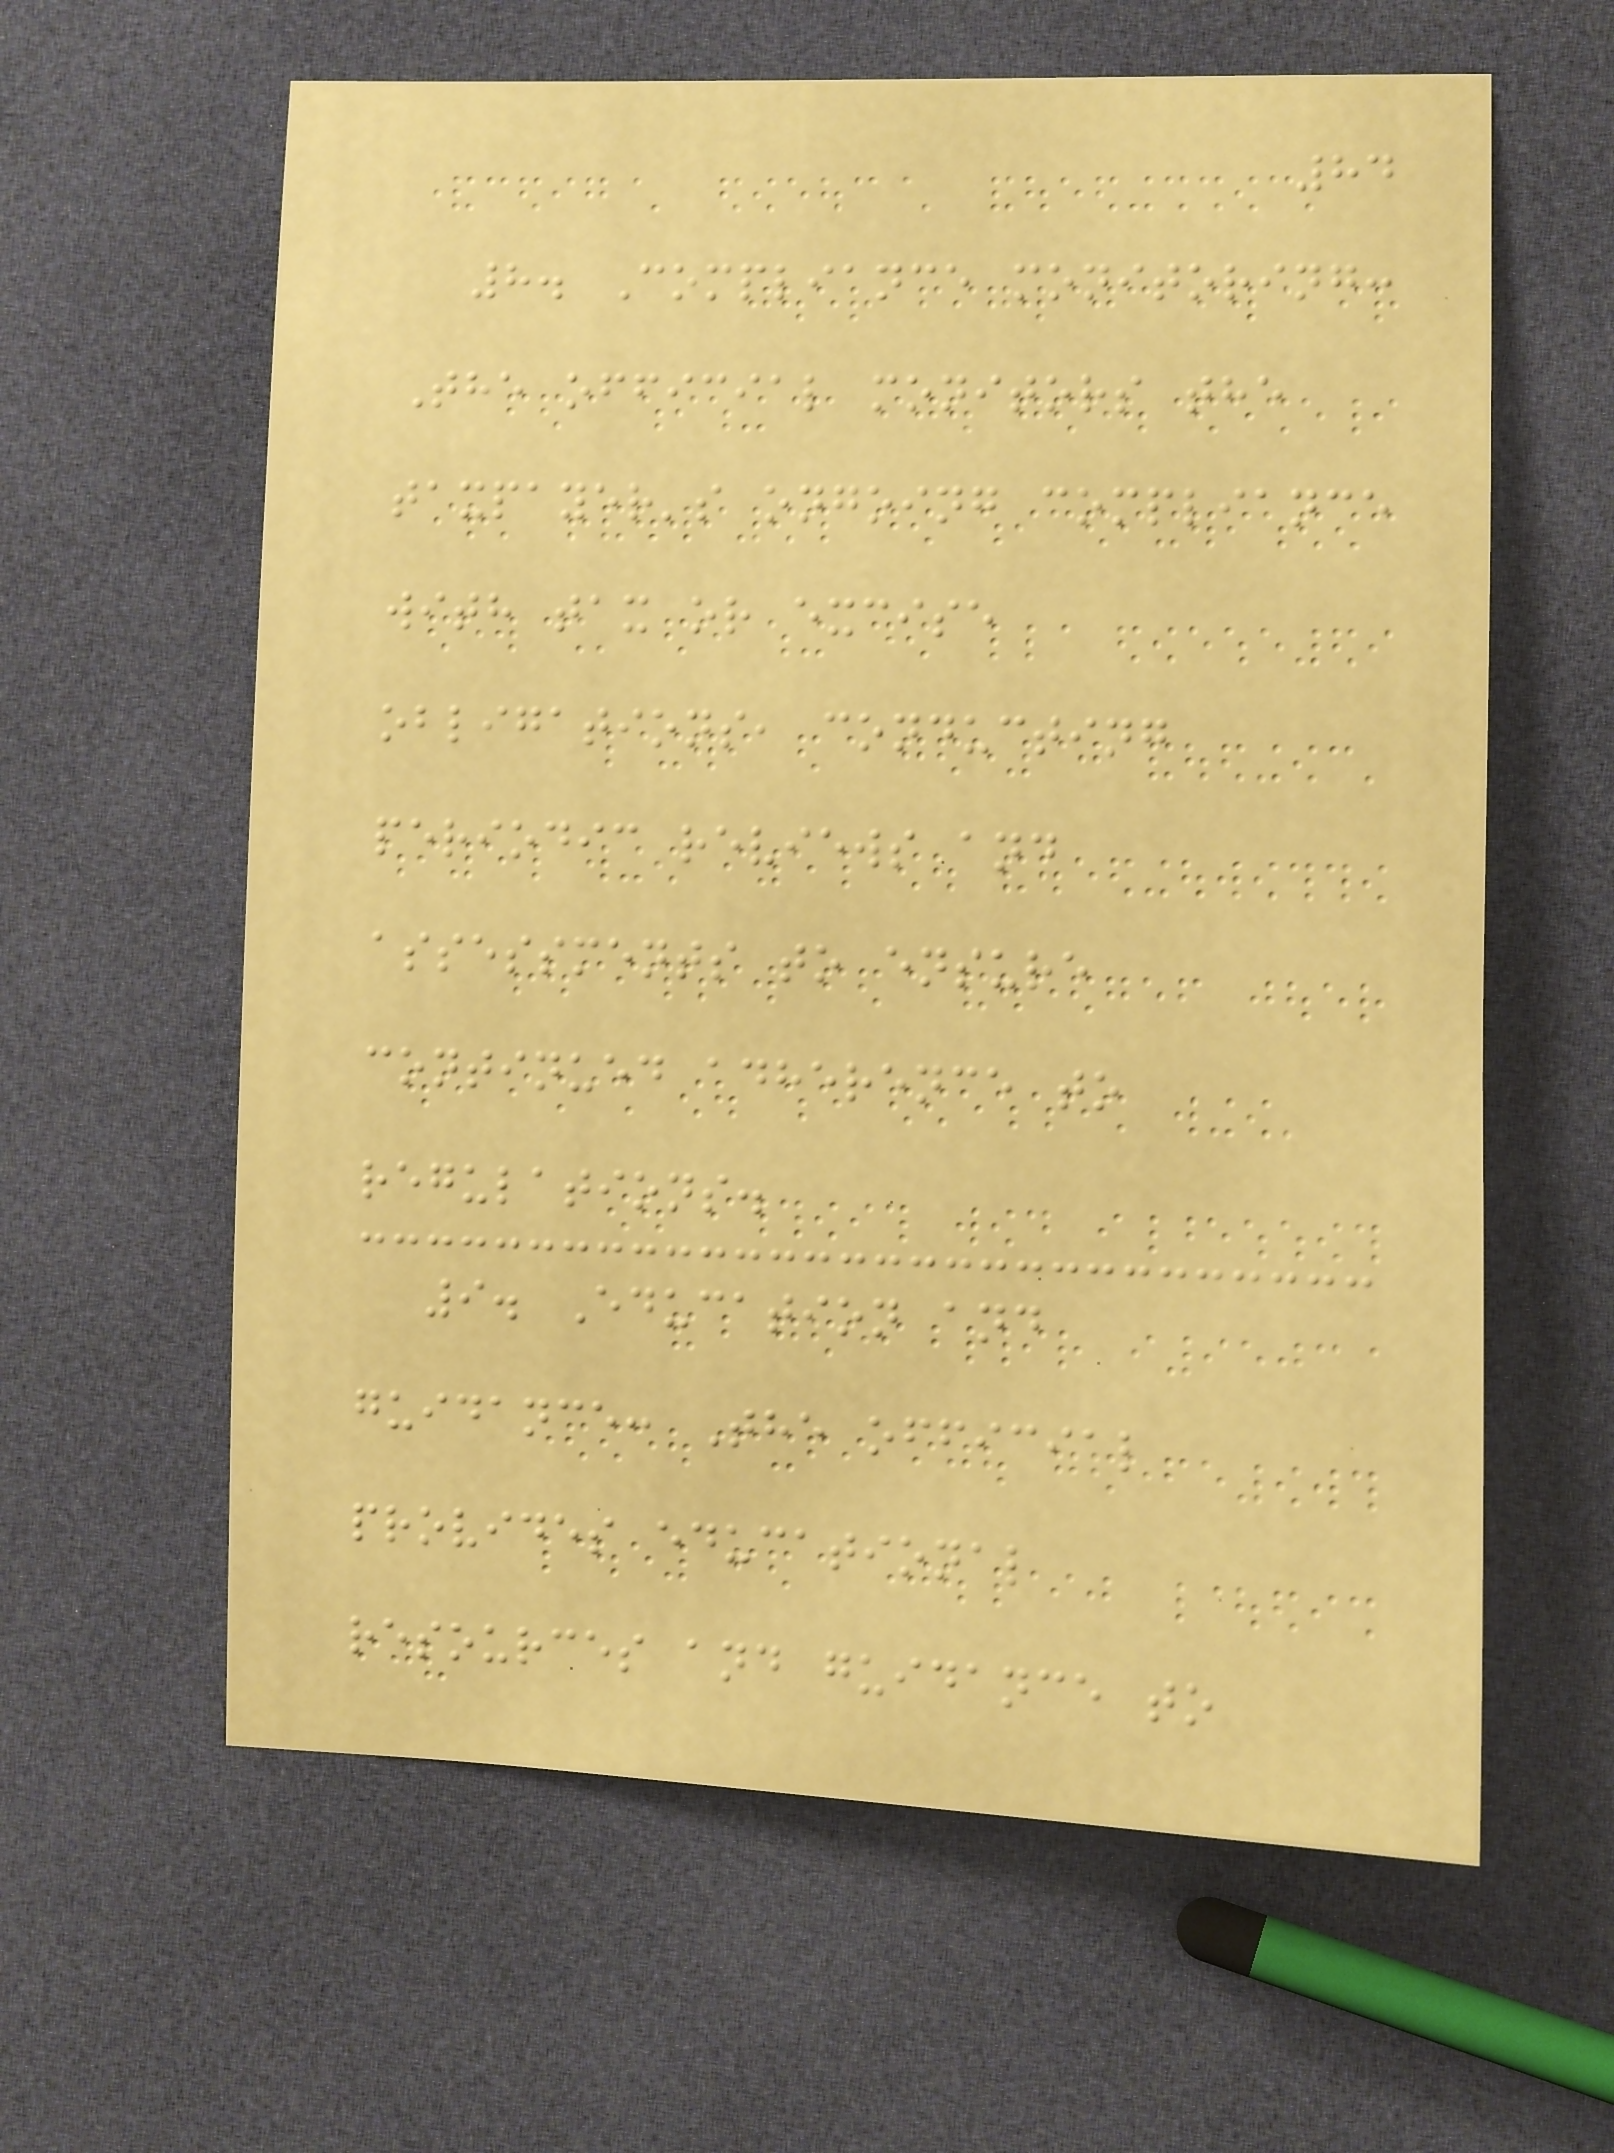84
8. Compliance monitoring:
The official monitors the
taxpayer's ongoing compliance
with tax or excise
obligations, conducting
periodic reviews and
assessments to ensure
continued adherence to
regulations.
9. Education and
guidance: The official
provides educational
resources and guidance to
